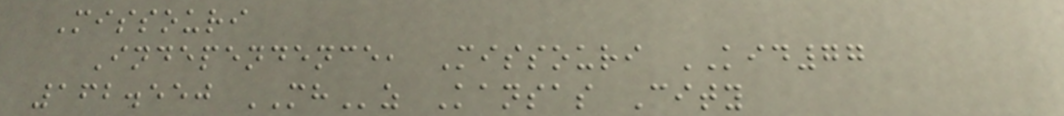Missouri
Independence, Missouri KID77
162.550 MHz Kansas City
